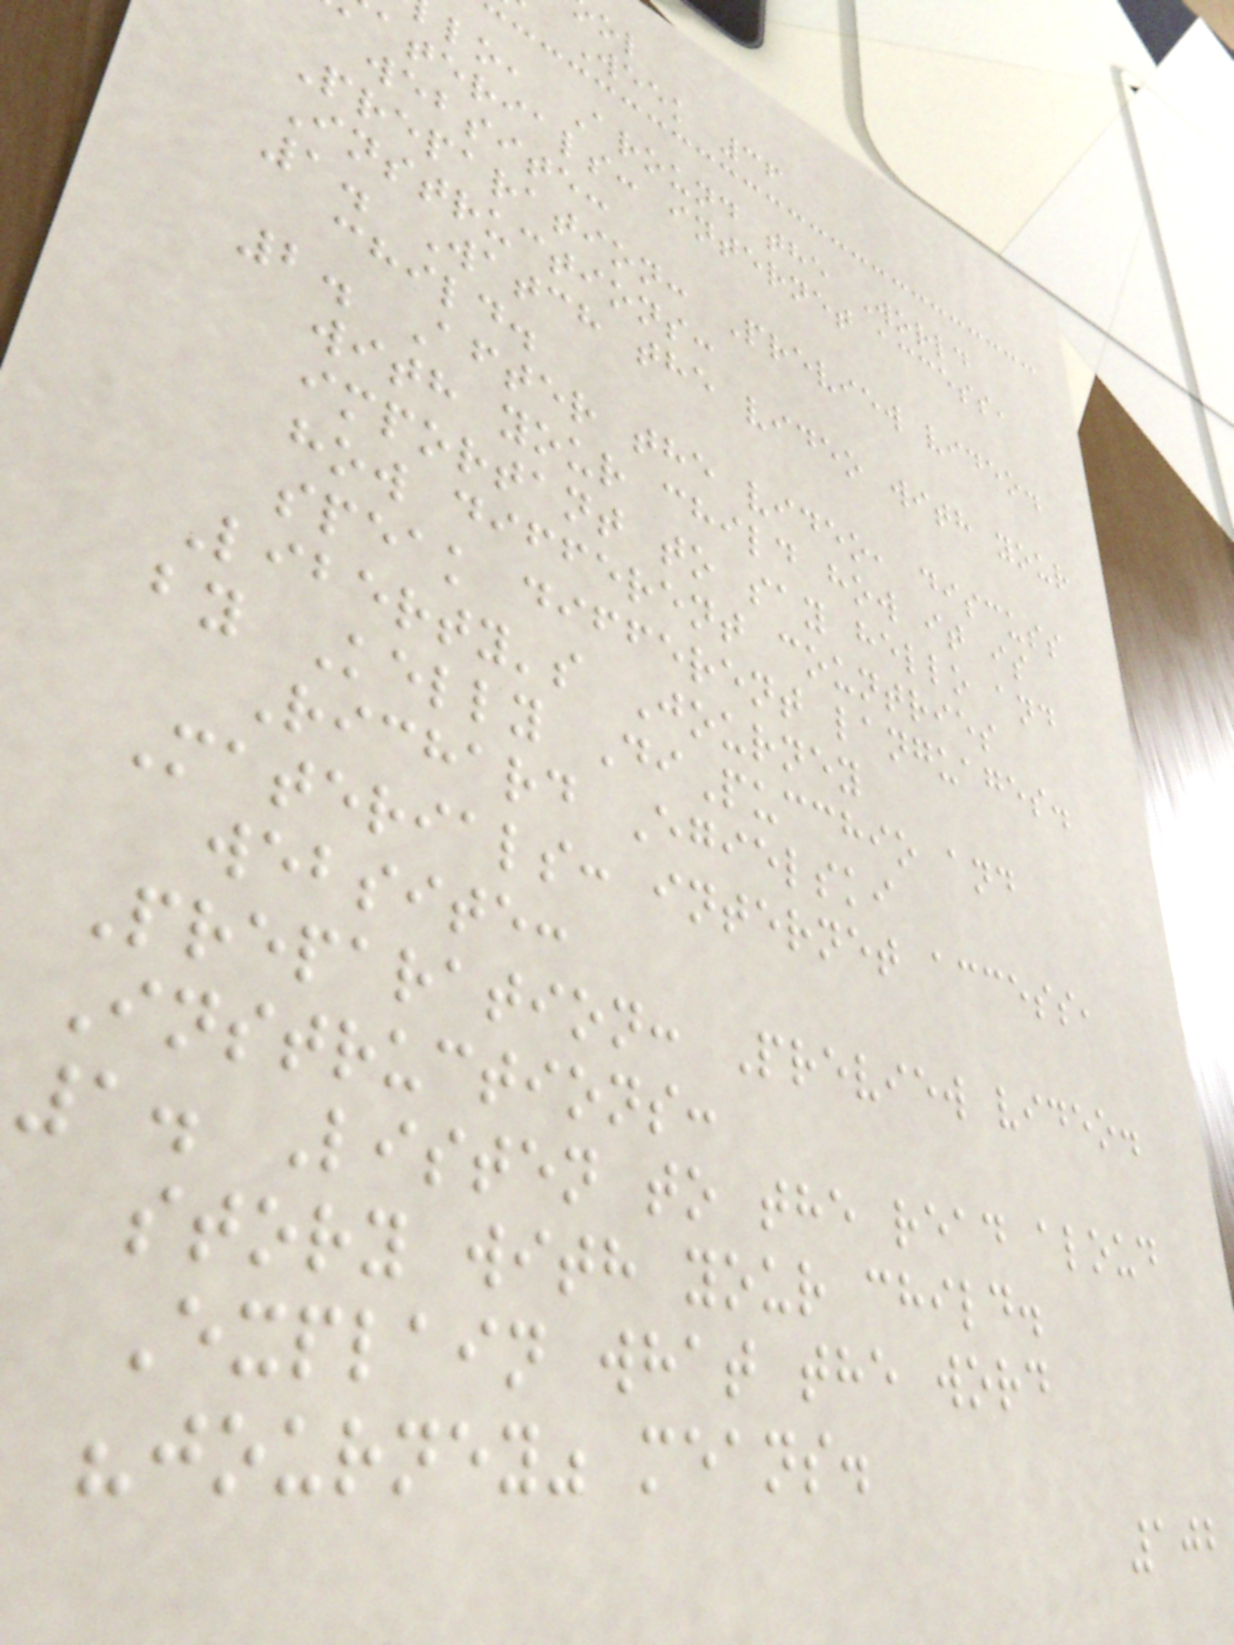Week 36
lo, Around the World
aterials: internet access,
website:
Preparation: Preview video.
Instructions:
1. Watch the video with your
child.
2. After the video, discuss
with your child how it is
important to say hello and
how different countries
speak different languages.
Liberty's Journey
by Kelly DiPucchio and
Richard Egielski
Materials: internet access,
website:
Preparation: Preview video.
Instructions:
1. Listen to the read aloud
story with your child.
Explain what the word
"journey" means.
102
